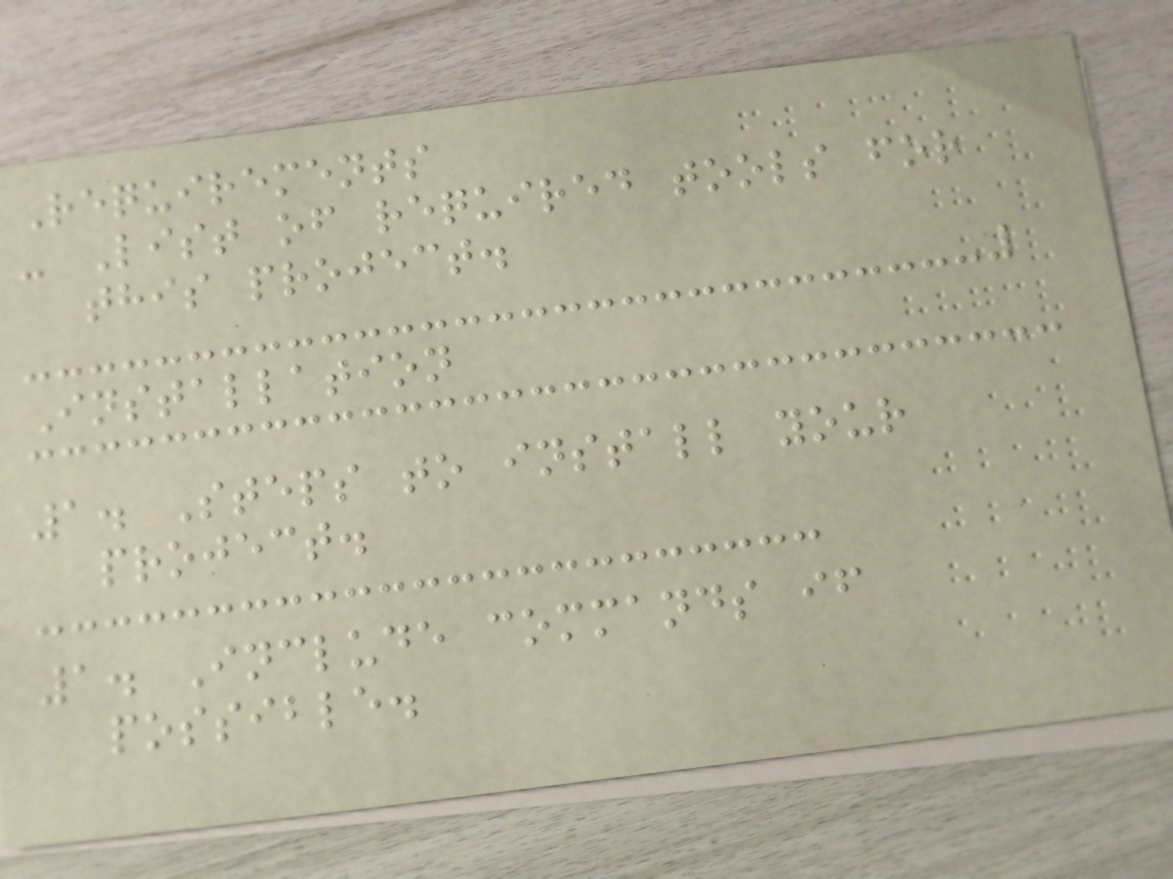Requirements
- List of required tools for
this project.
Installation
1. Steps to install your
project.
1. Include commands if
possible.
